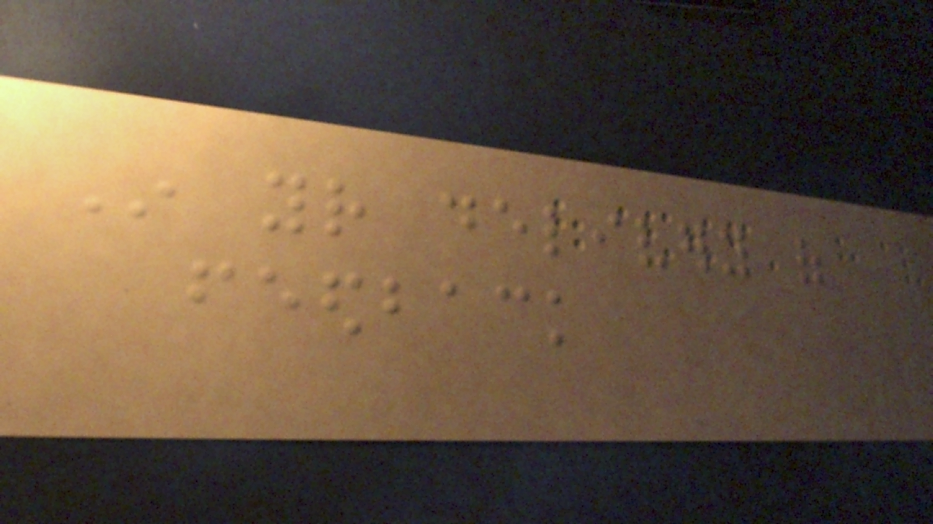In your delivery of
feedback
